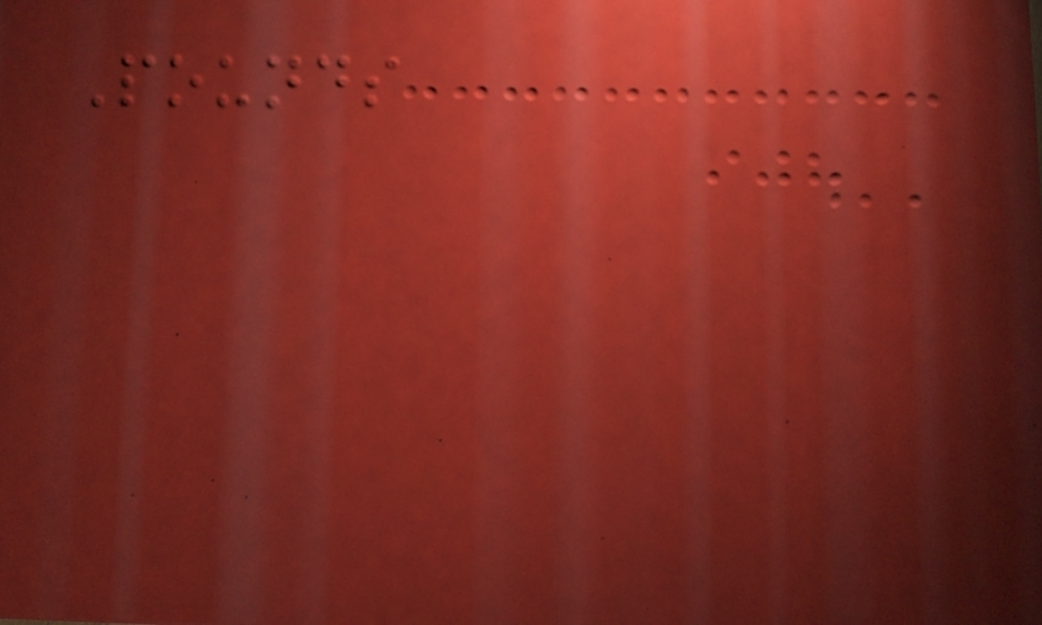Pounds
